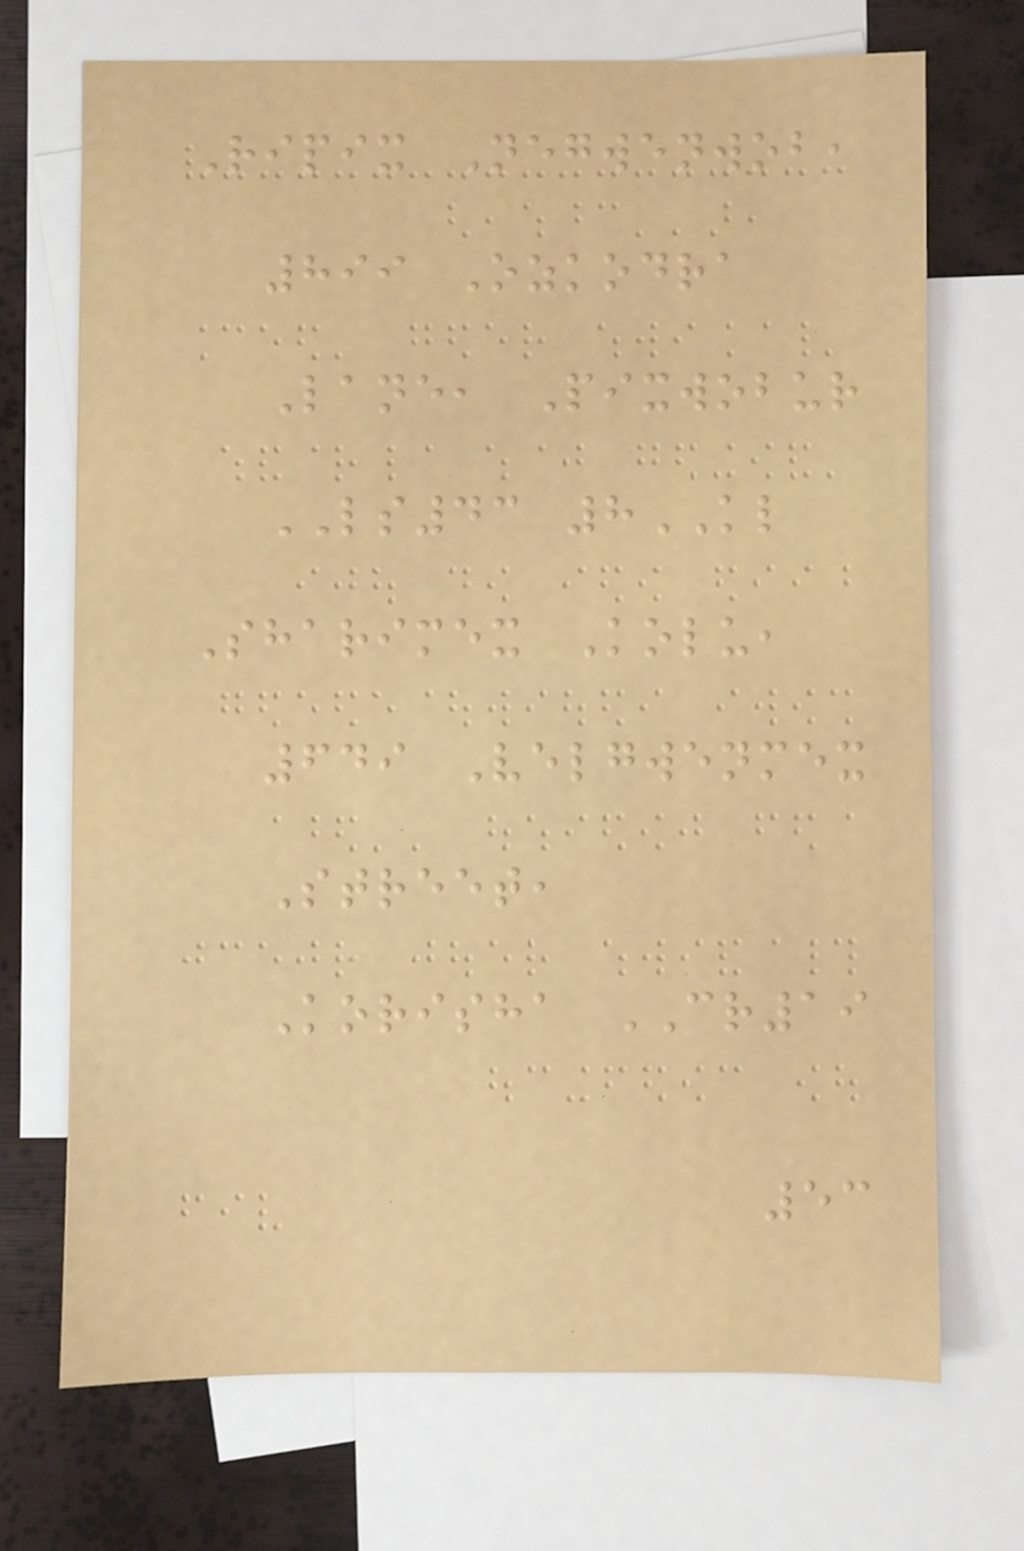Ripix Negwenwob,
899 Ozkodra
Lane, Pixwobur
LS43 8KL
Sharimex Kolu,
649 Velgwenmex
Street,
Korisha CR19
53
